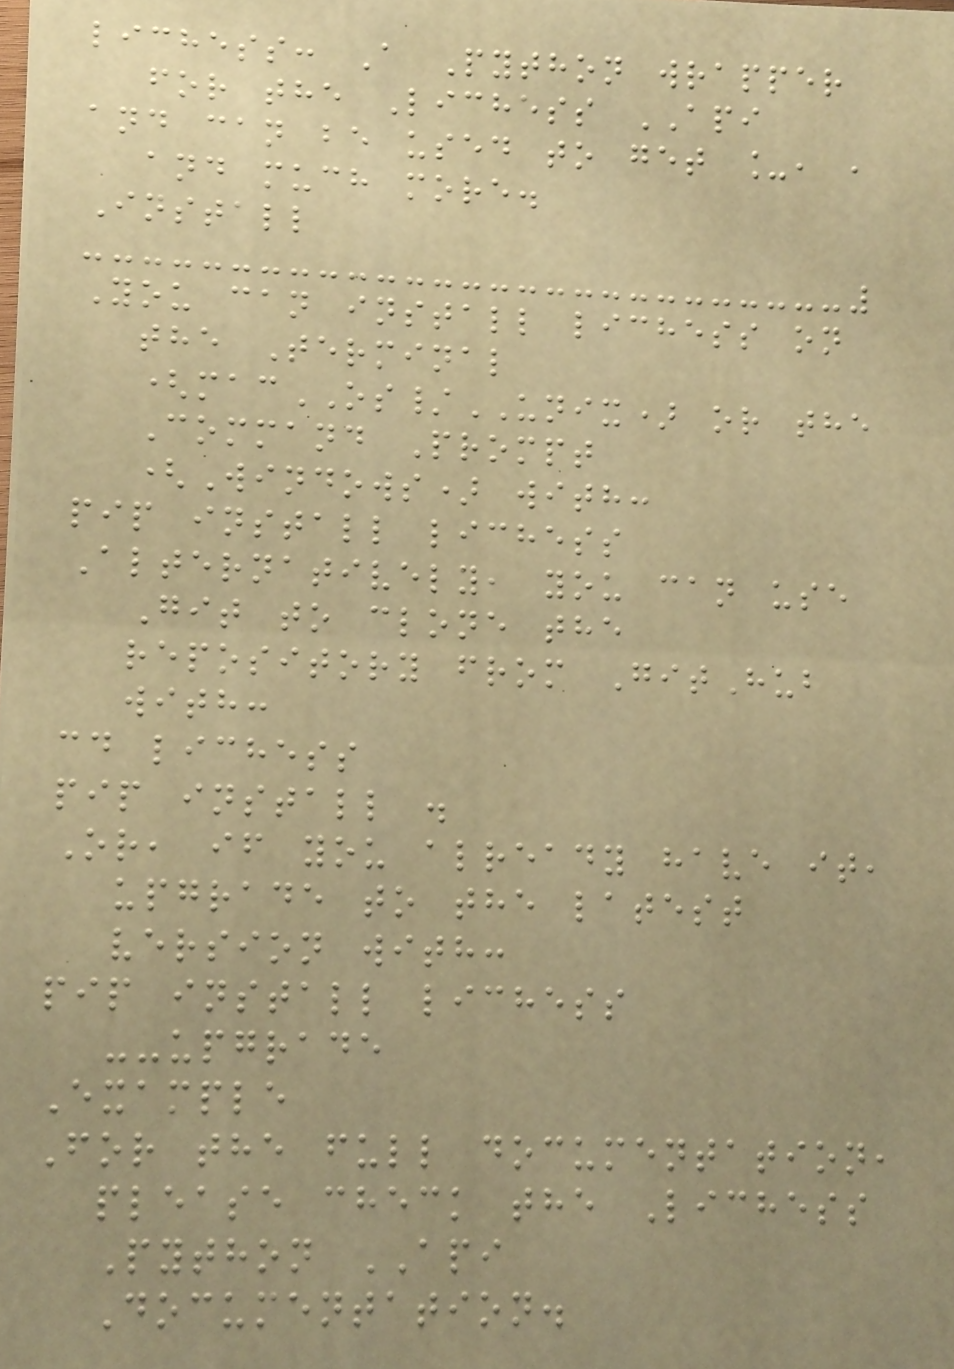lichess: A Python wrapper
for the Lichess API
and can be used to get _, ,
and much more.
Install
You can install lichess on
the Terminal
(macOS/UNIX) or the
Command Prompt
(Windows) with:
pip install lichess
Alternatively, you can use
Git to clone the
repository from GitHub
with:
cd lichess
pip install .
Or, if you already have it,
upgrade to the latest
version with:
pip install lichess
--upgrade
Example
For the full documentation,
please check the Lichess
Python API
Documentation.
